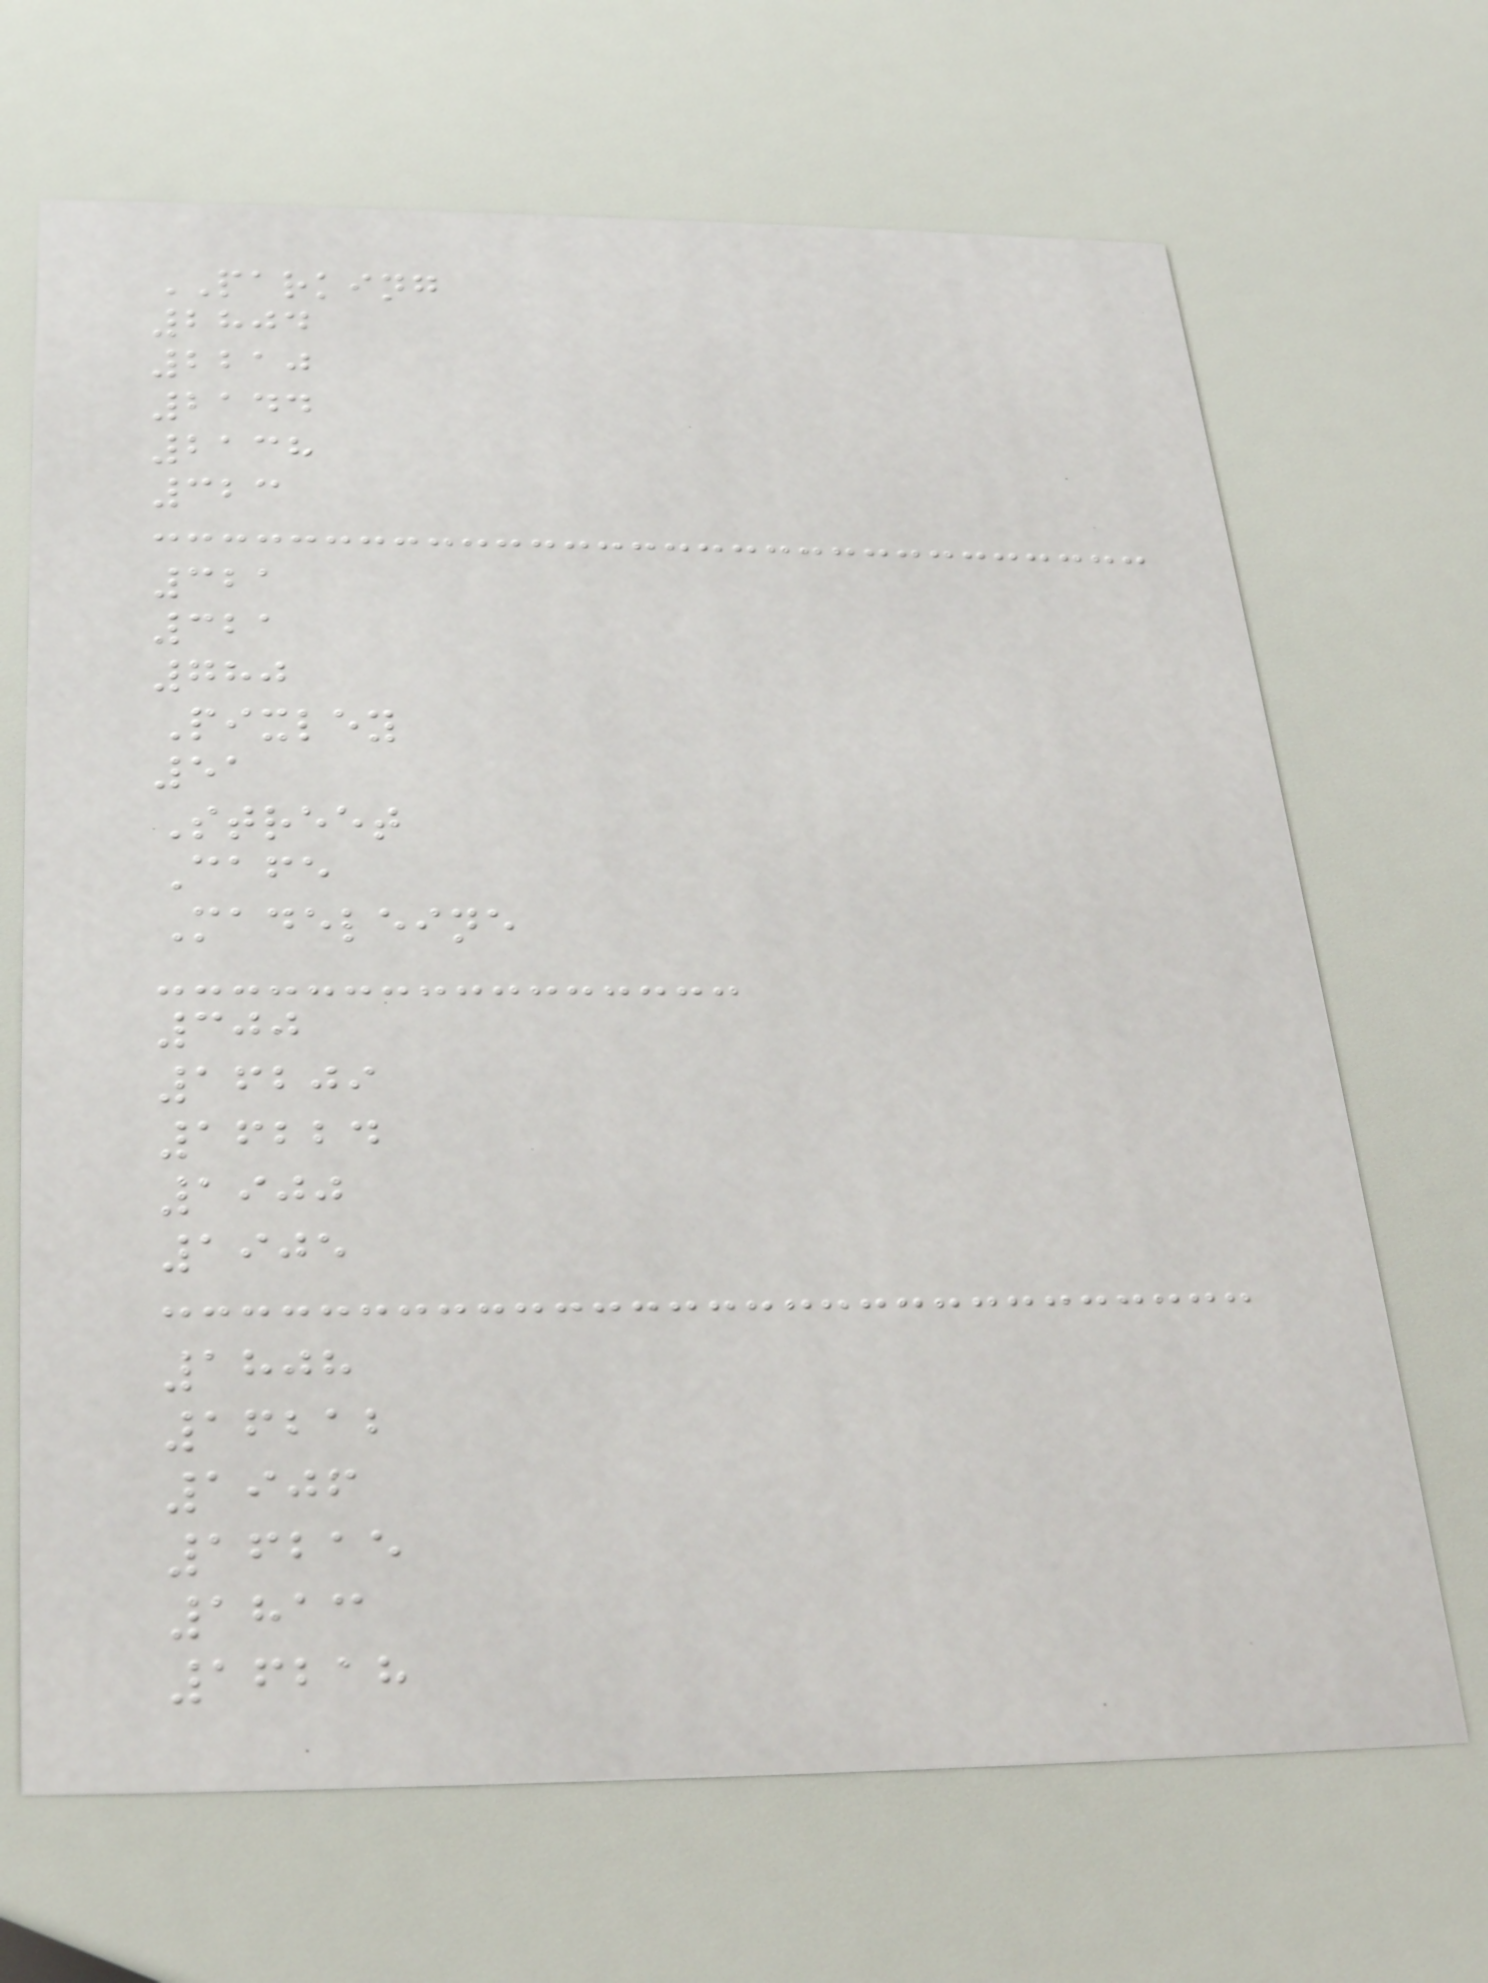PARKING
2804
2210
2144
2138
323
321
321
780
Pixley
51
Street
Cafe
Madeleine
300
16209
16224
1900
1905
1808
16212
1906
16215
1813
16218
